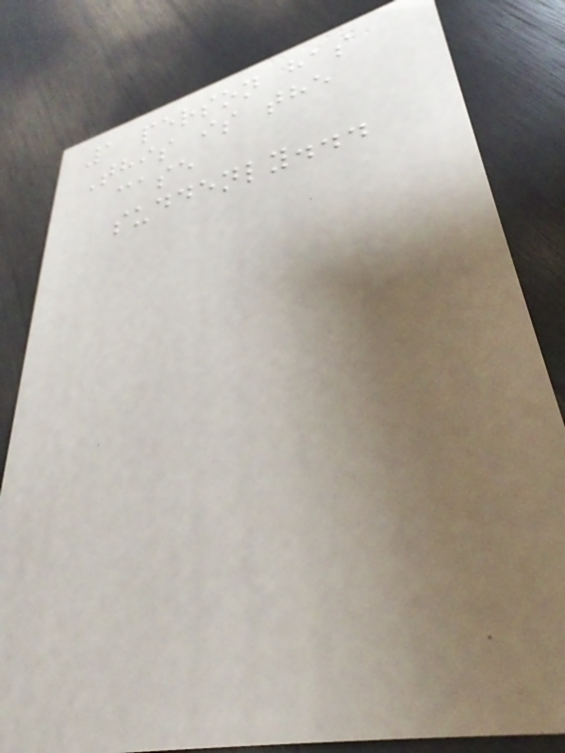1 person has
This is the
case
suddenly...
